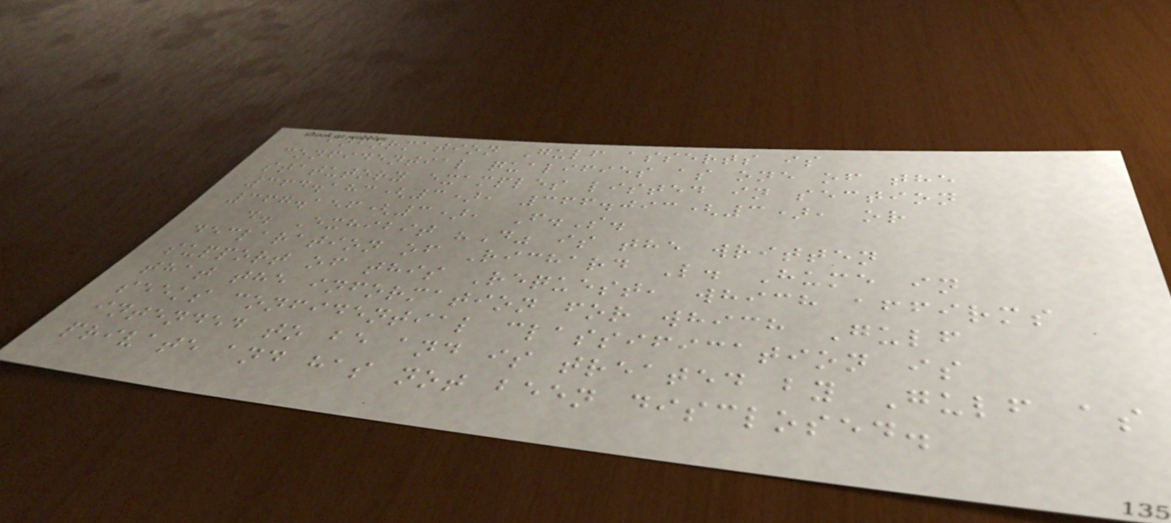information Gulf asserts is
confidential qualifies as one of the
statutory examples listed in section
364.183(3), 366.093(3), or
367.156(3), F.S.
d. Exhibit "D" is the written
declaration of Richard L. Hume in
support of this Request, which affirms
that the information for which Gulf
seeks confidential classification is
intended to be and is treated by Gulf as
private and has not been disclosed.
